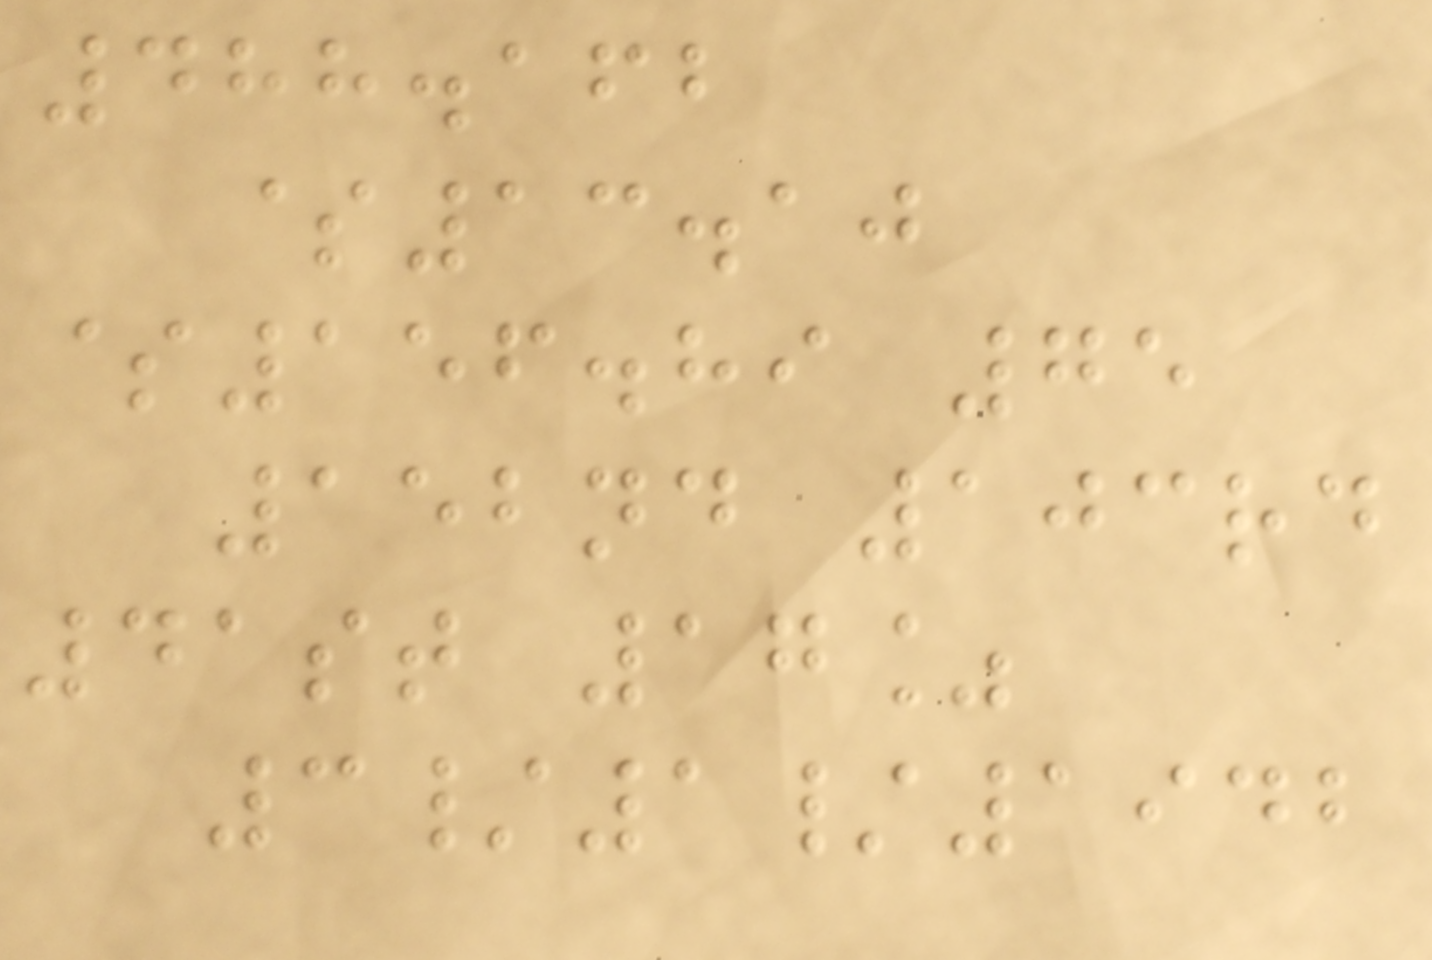488.162
$13.10
$156.89 75
152nd 103rd
41st 17%
3/1/1942
